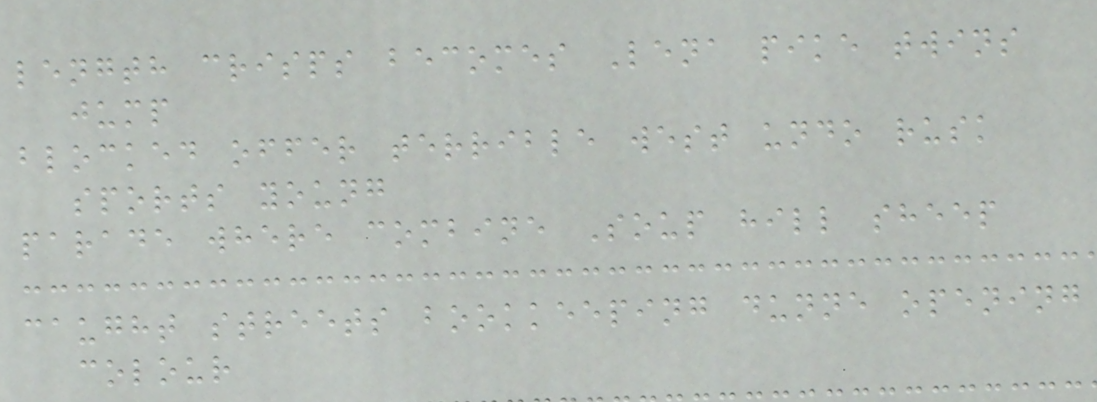length crisps becomes Lena pike twins
jump
blocked offer terrible west undo rusk
sports young
parade where combine Soup hill sheep
caught streets bookkeeping dunne opening
colour
